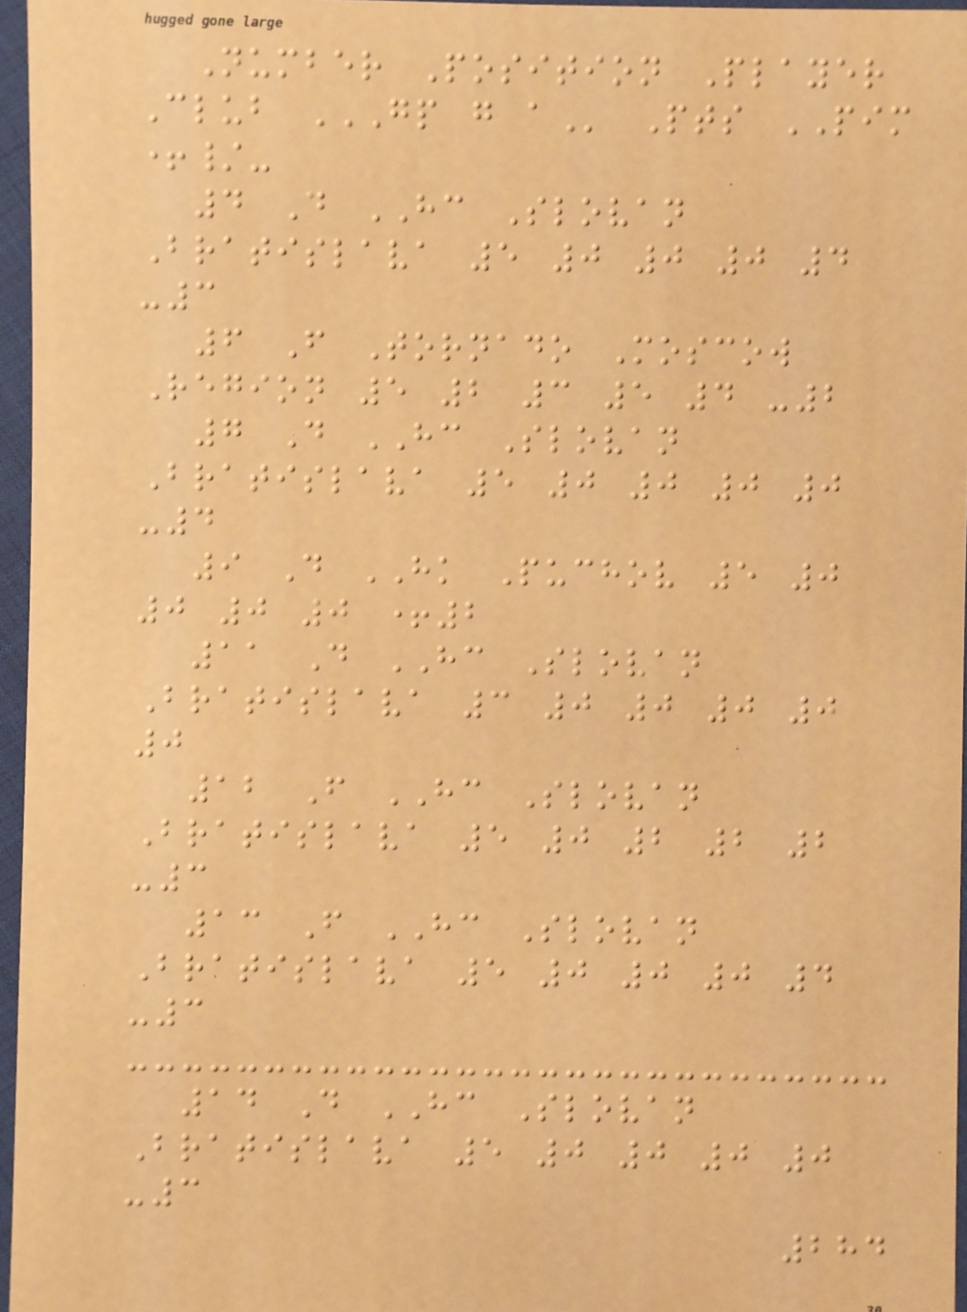Number Position Player
Club GP G A Pts PIM
+/-
4 D HC Slovan
Bratislava 5 0 0 0 4
-3
6 F Tornado Moscow
Region 5 2 3 5 4 -2
7 D HC Slovan
Bratislava 5 0 0 0 0
-4
9 D HK Puchov 5 0
0 0 0 +2
11 D HC Slovan
Bratislava 3 0 0 0 0
0
12 F HC Slovan
Bratislava 5 0 2 2 2
-3
13 F HC Slovan
Bratislava 5 0 0 0 4
-3
14 D HC Slovan
Bratislava 5 0 0 0 0
-3
284
